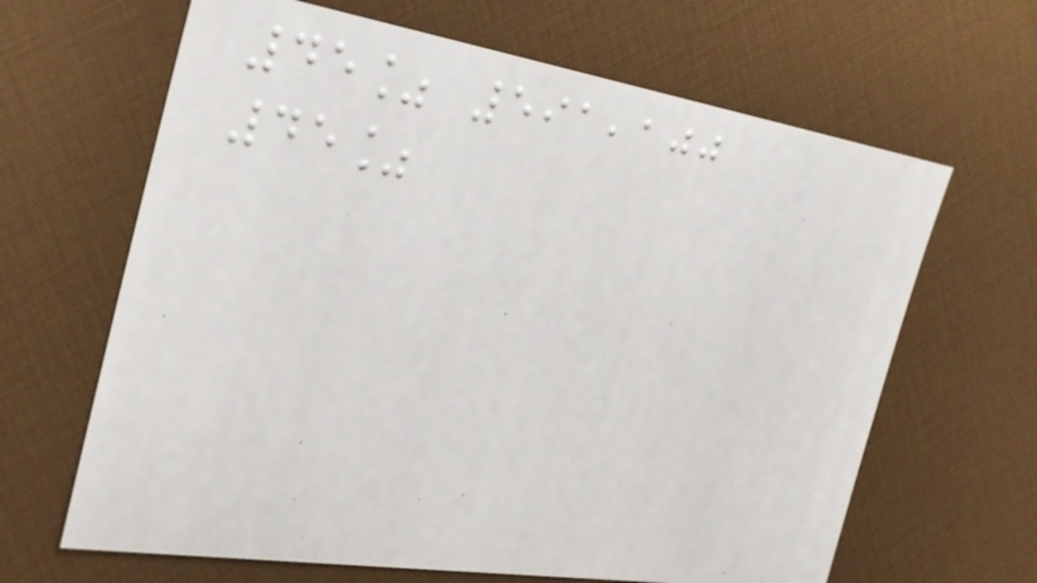45% 591,100
45%
